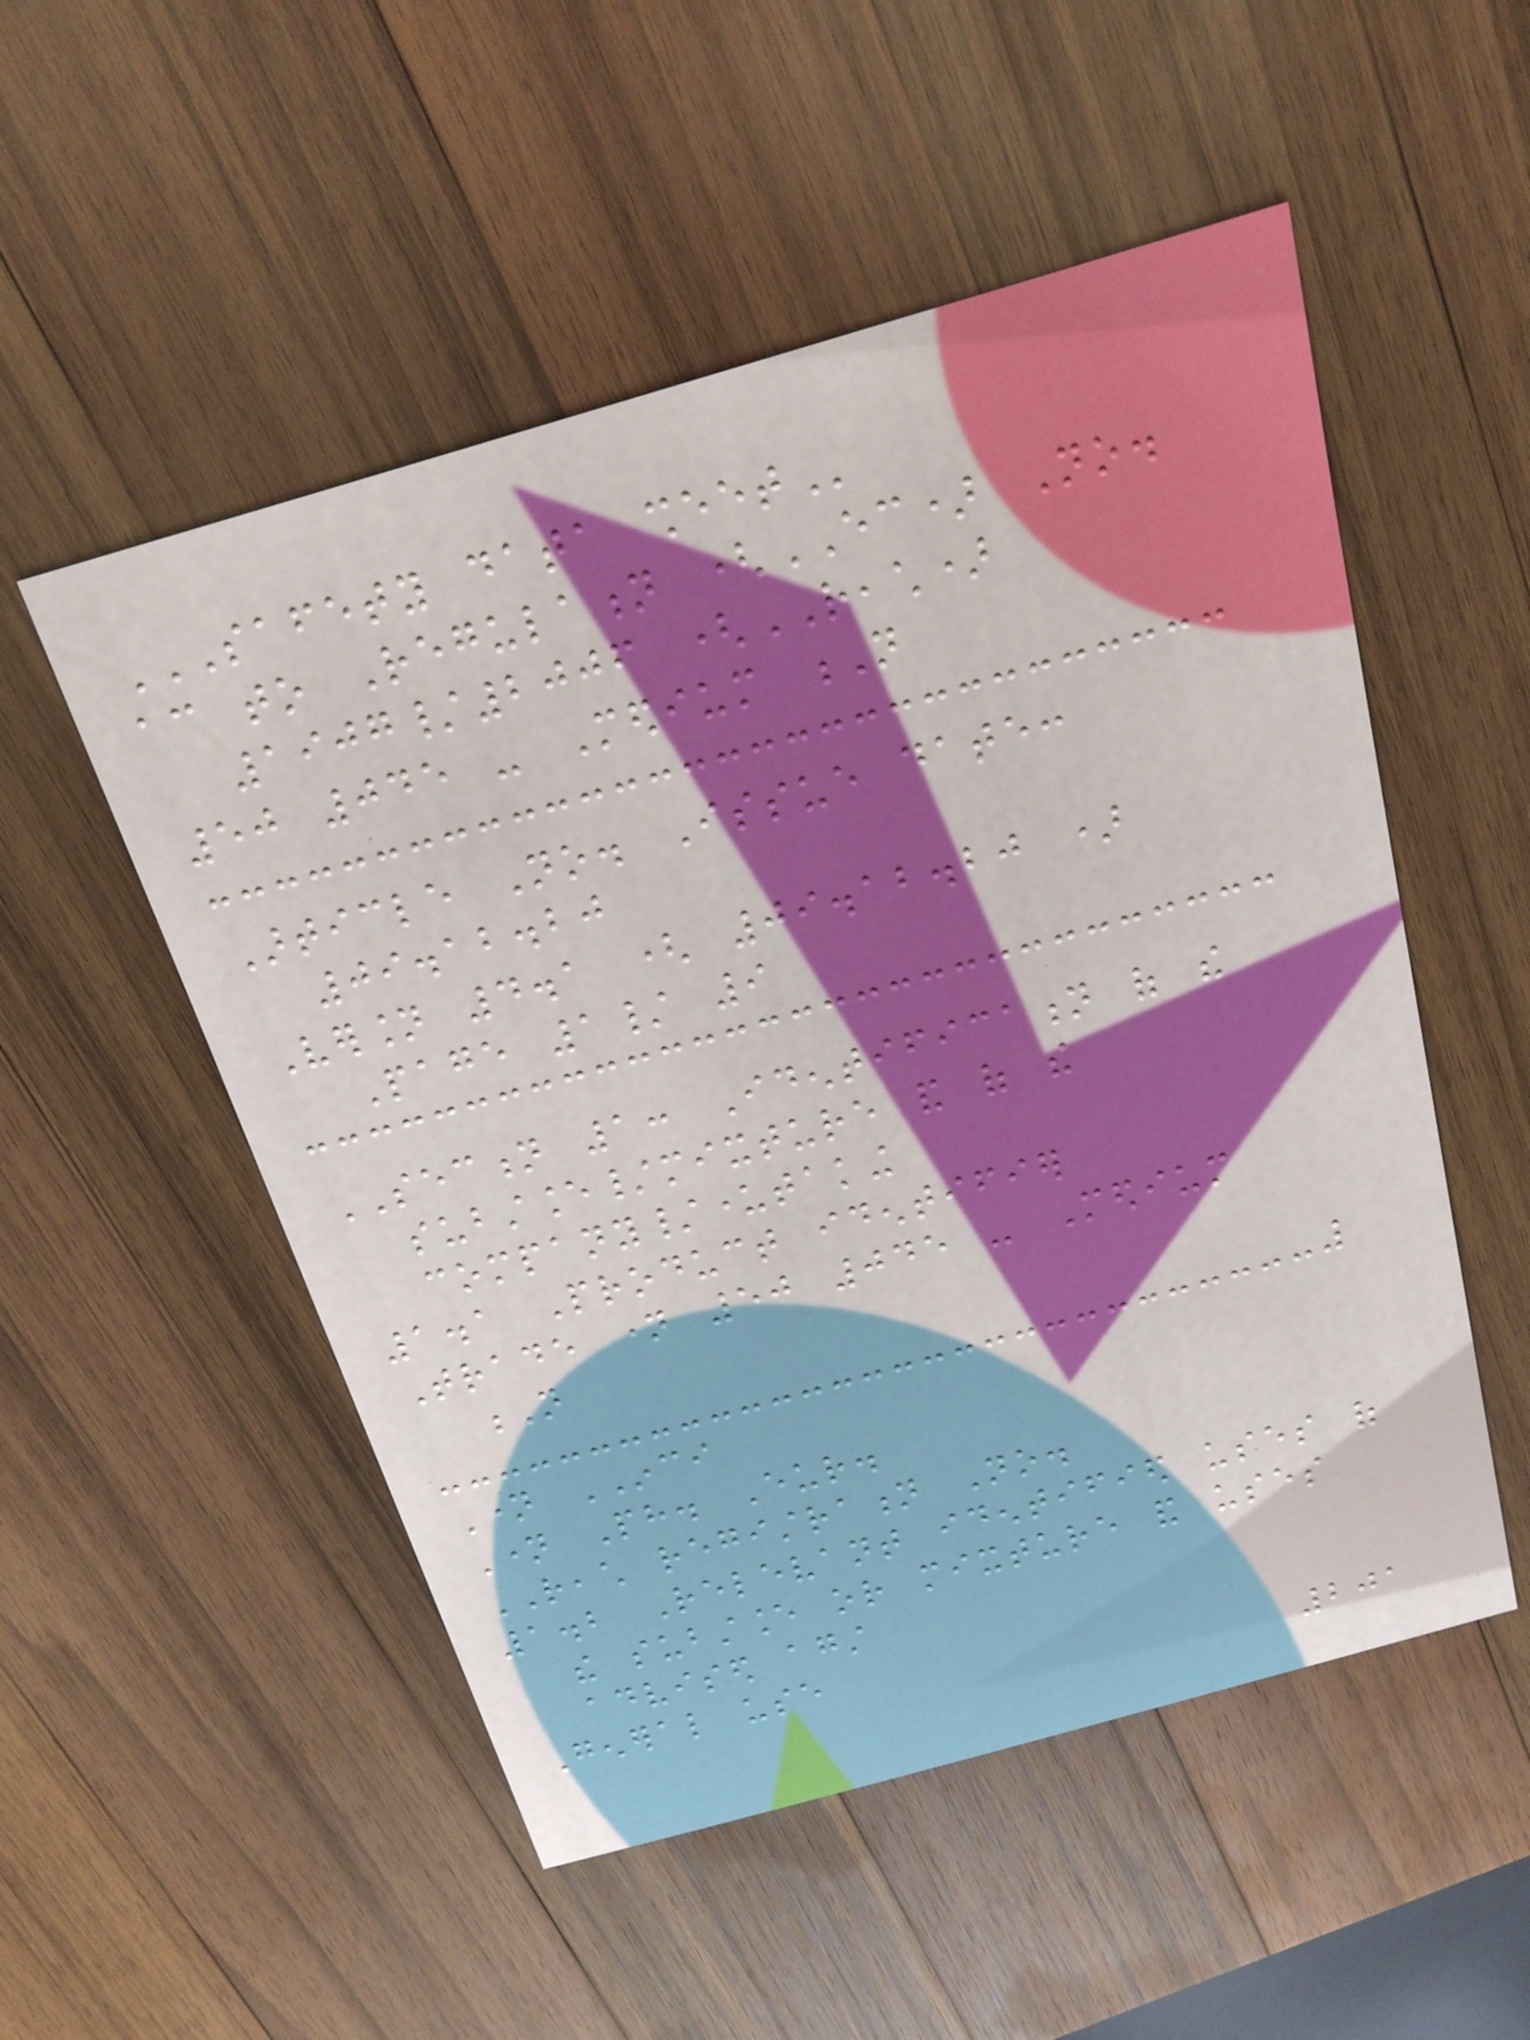SAFETY DATA SHEET
according to Regulation (EC) No.
1907/2006 (REACH)
50 045 - Medium N
Article No. Issue date:
09.12.20
Version 4.1 ( 09.12.20 )
Page 1/ 9
SECTION 1: Identification of the
substance/mixture and of the
company/undertaking
1.1 Product identifier
Trade name 50 045 - Medium
N
Name INCI
Name Ph. Eur.
REACH registration No.
1.2 Relevant identified uses of
the substance or mixture and uses
advised against
General use
201
